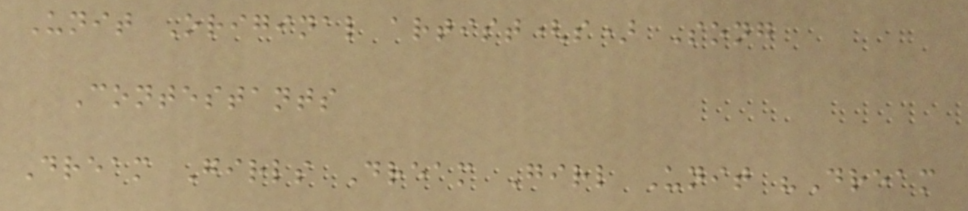Unit Original artist(s) Song
Contestants
Dream Girls Dream Girl Unit "Dream
